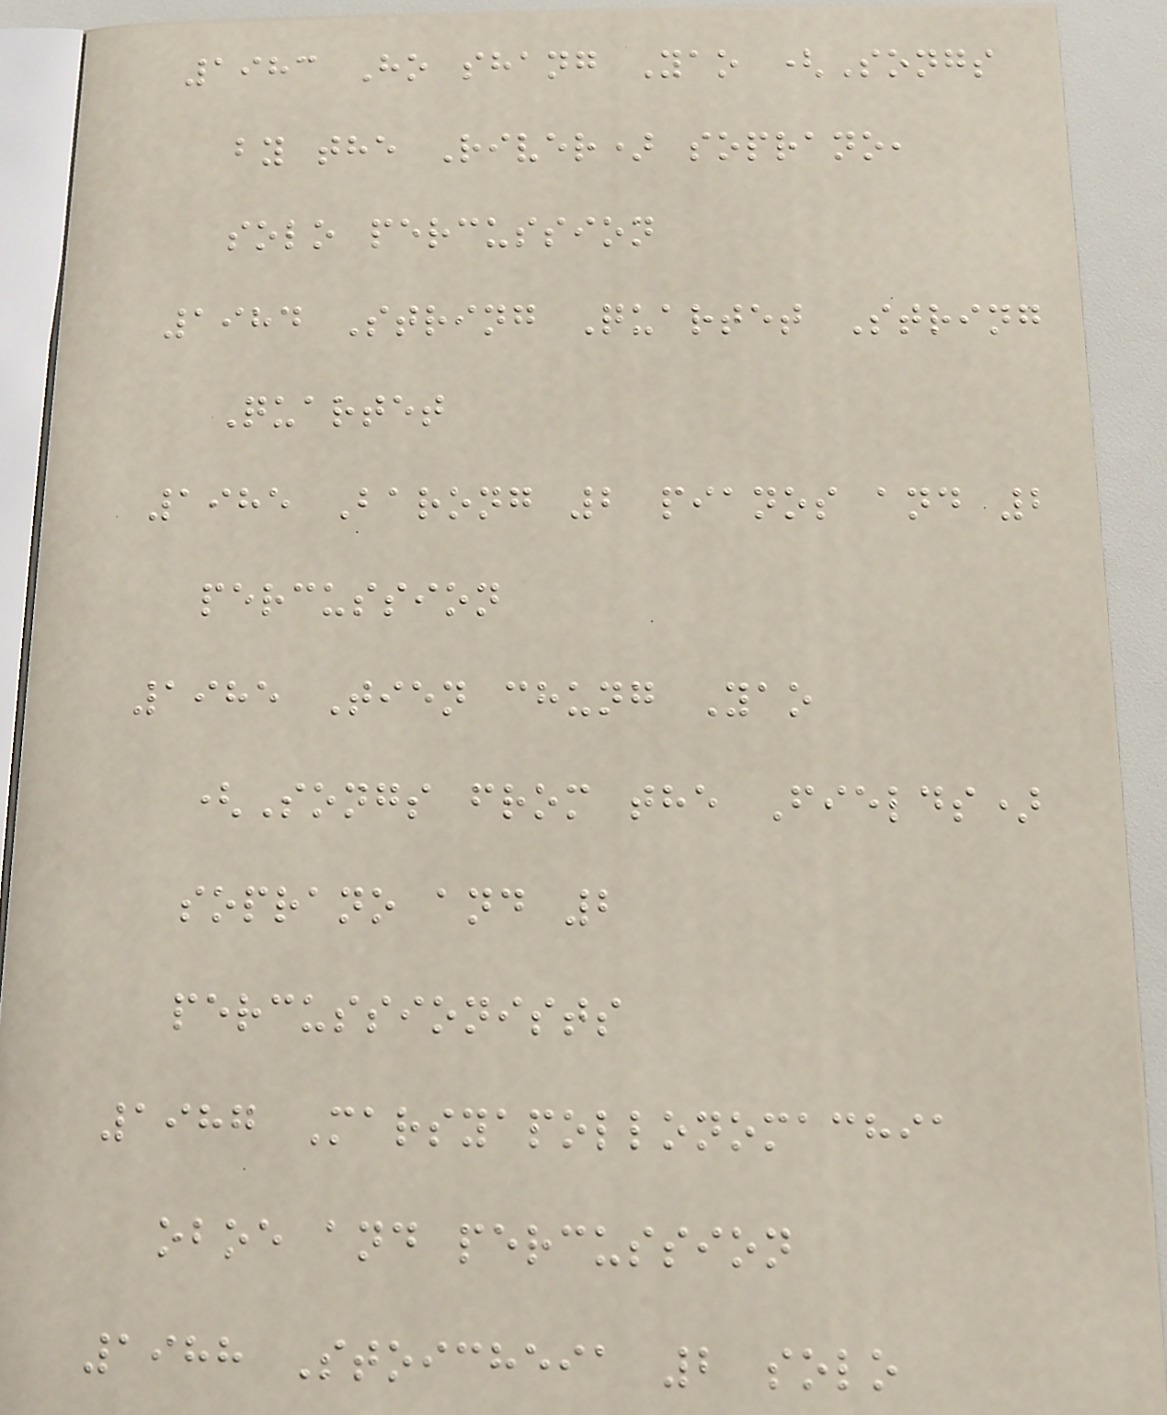1983 Ho shang Yao (Songs
by the River) soprano,
solo percussion
1984 String Quartet String
Quartet
1985 Barong 2 pianos and 2
percussion
1985 Tien chung Yao
(Songs from the Fields)
soprano and 2
percussionists
1987 Marsyapollonomachia
oboe and percussion
1988 Stoicheia 2 solo
